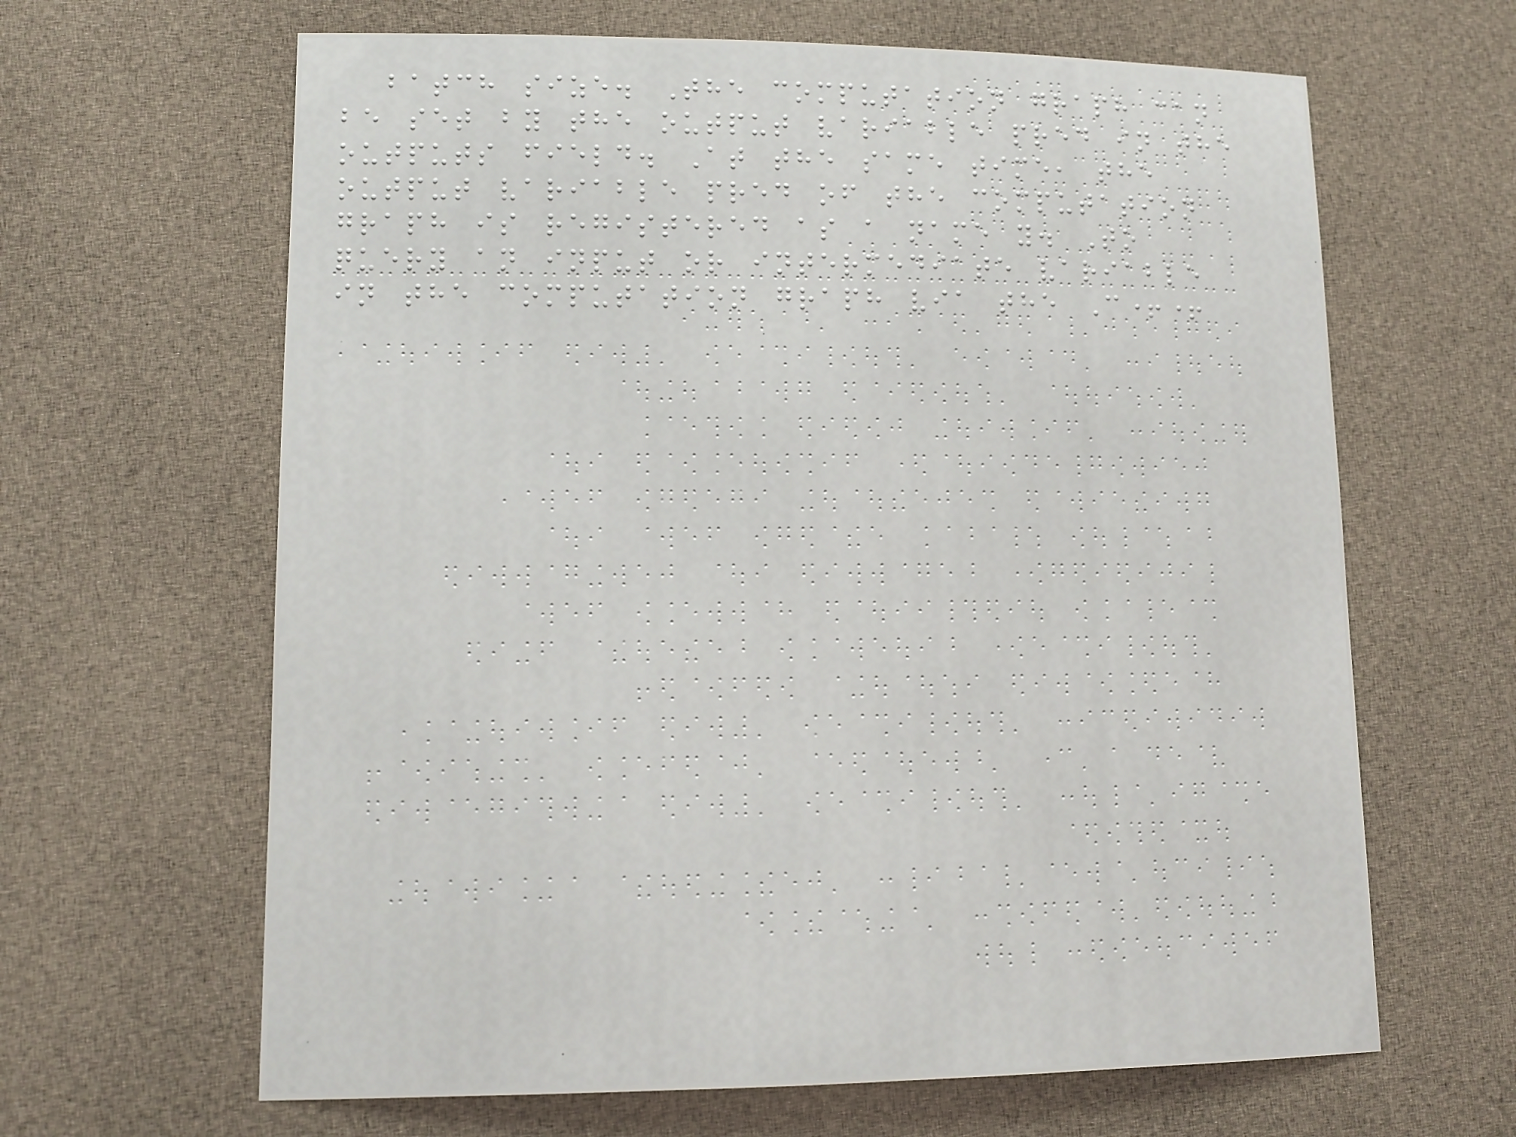batch size. The computation graph can
be set by the output variable pred in the
outputs field. At the same time, the
output variable pred of the computation
graph is registered as a name y. To
query an input or intermediate variable
in the computation graph via the C++
